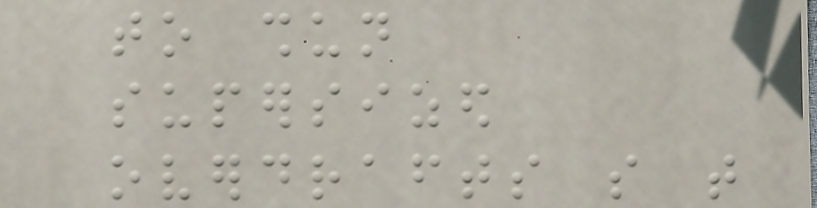to shun
supersized
overdrafts so that
